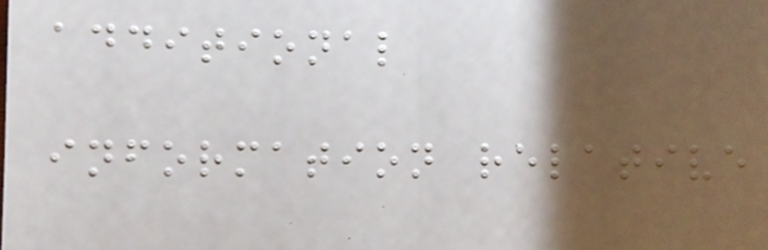additional
information relative
